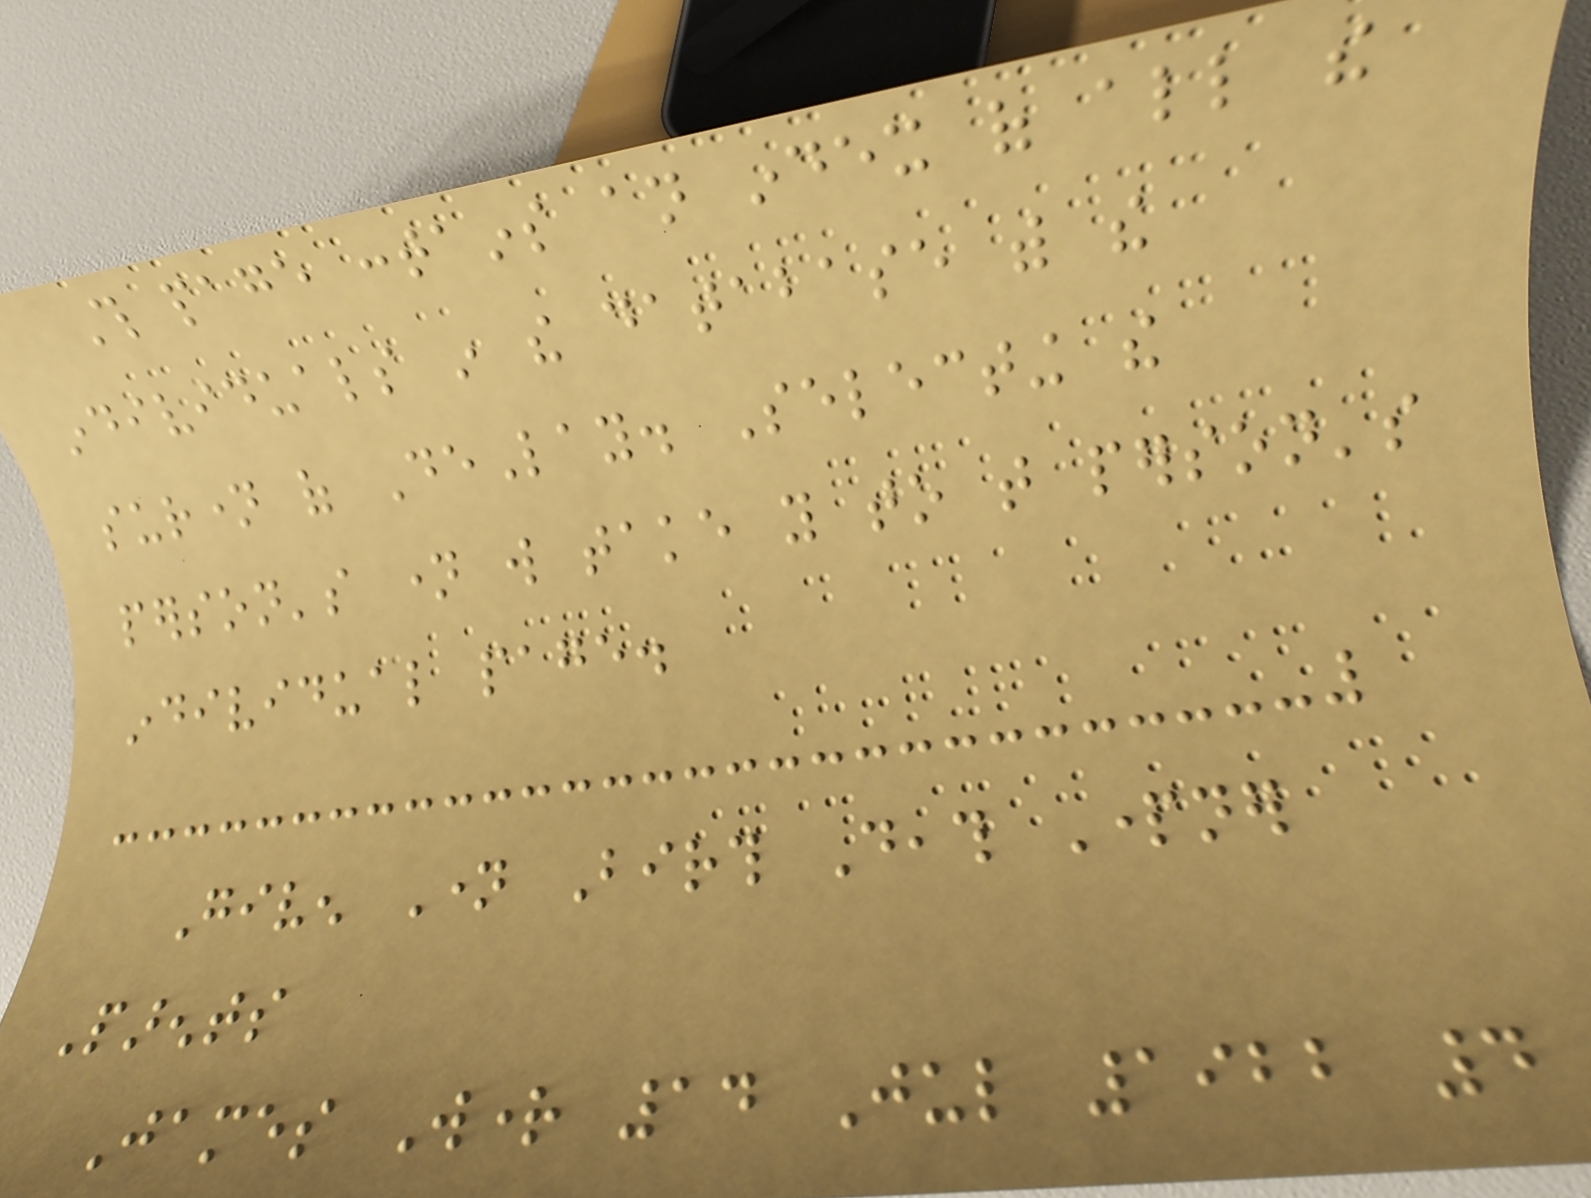This page contains an index of all the
individuals in the database with the
surname of DeLay. Selecting the
person's name will take you to that person's
individual page.
Given Name Birth Death Partner
Parents
James Wright 14 Jul 1922 4
